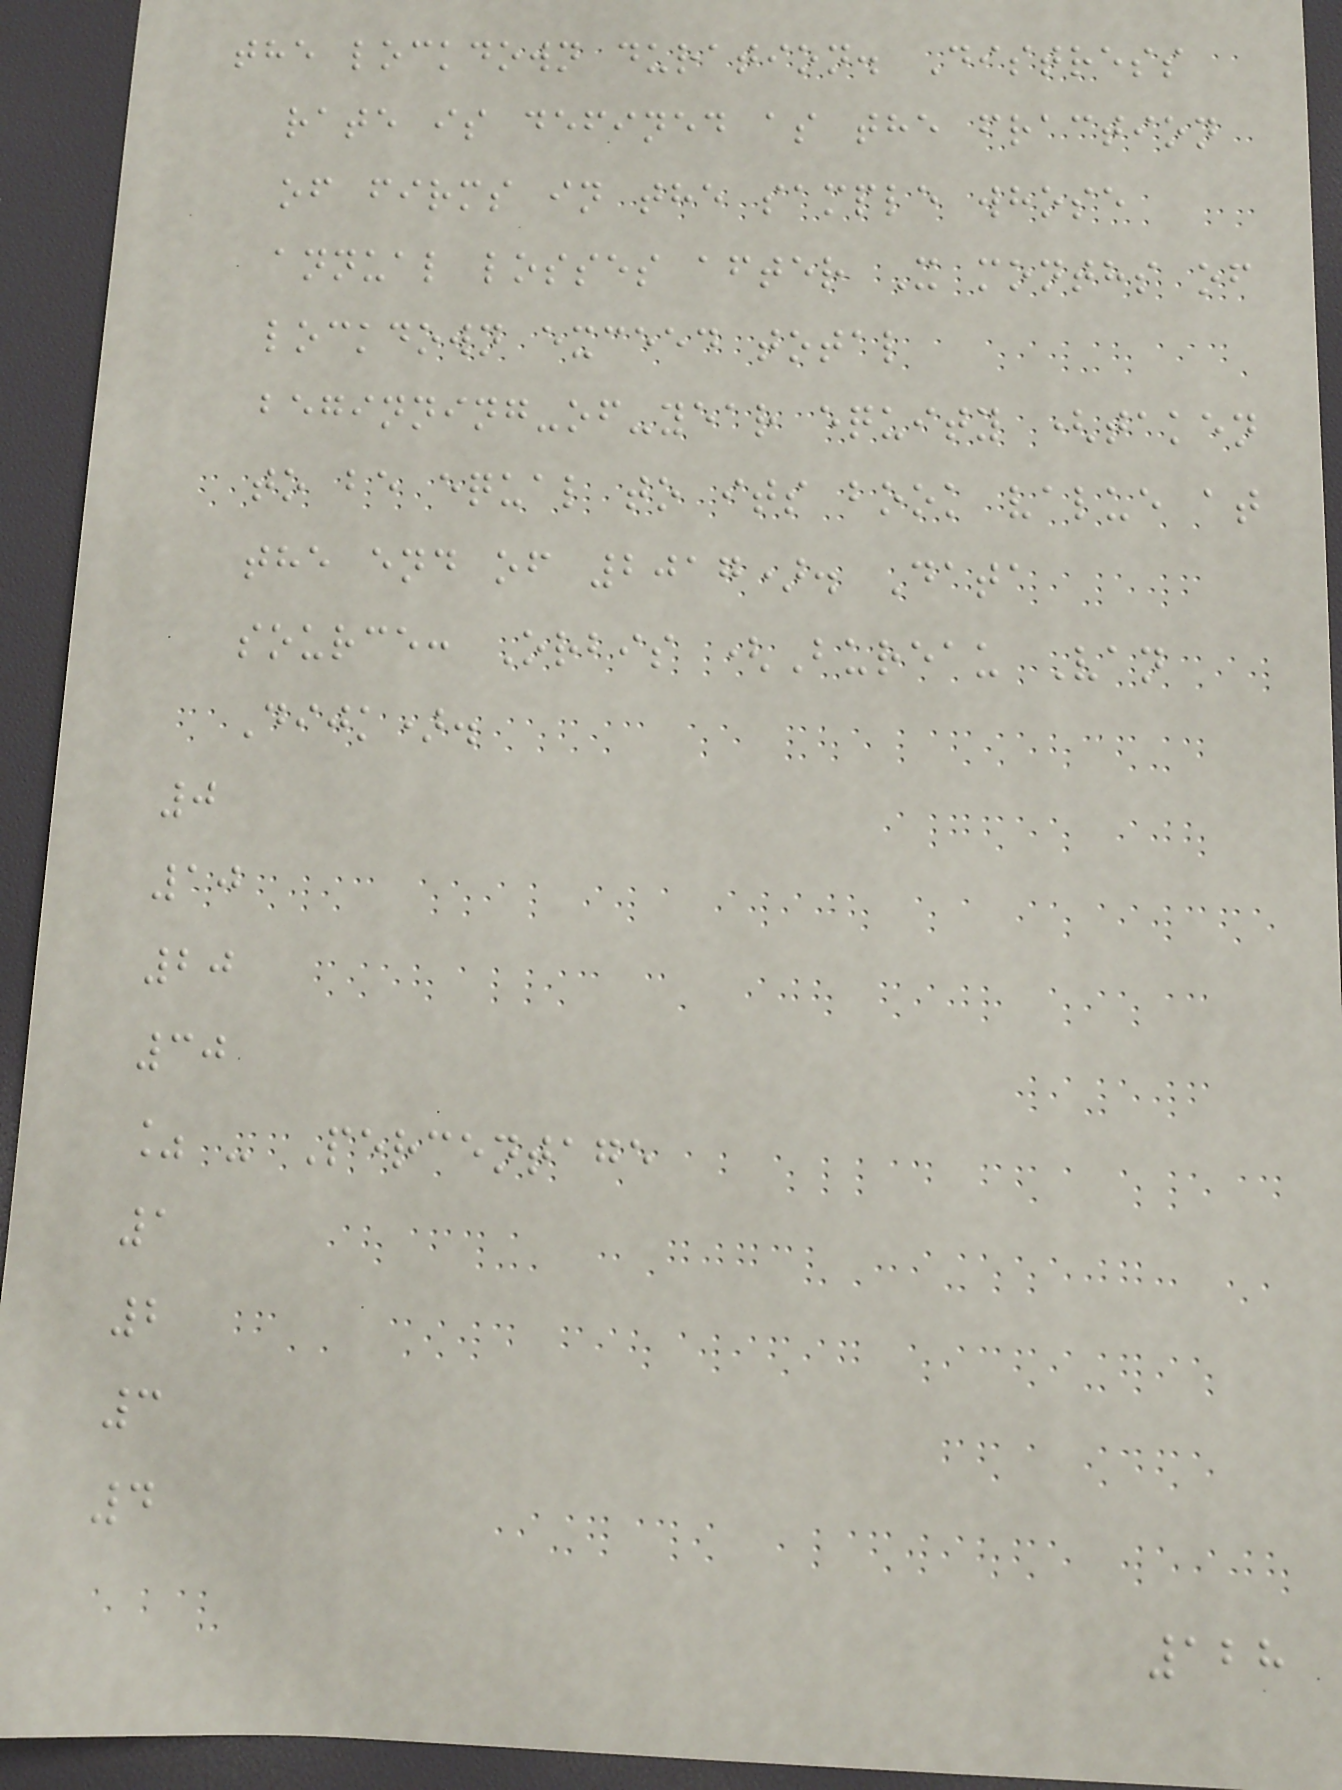the lockdown duration. Distress
rate is defined as the fraction
of firms in the sample whose
annual losses after X months of
lockdown exceed total
beginning-of-year equity (taken
to be equal to its book value at
the end of 2017). Data
source: Orbis (Bureau Van
Dijk).
0
10
20
30
% - Percentage
1
2
3
4
128
